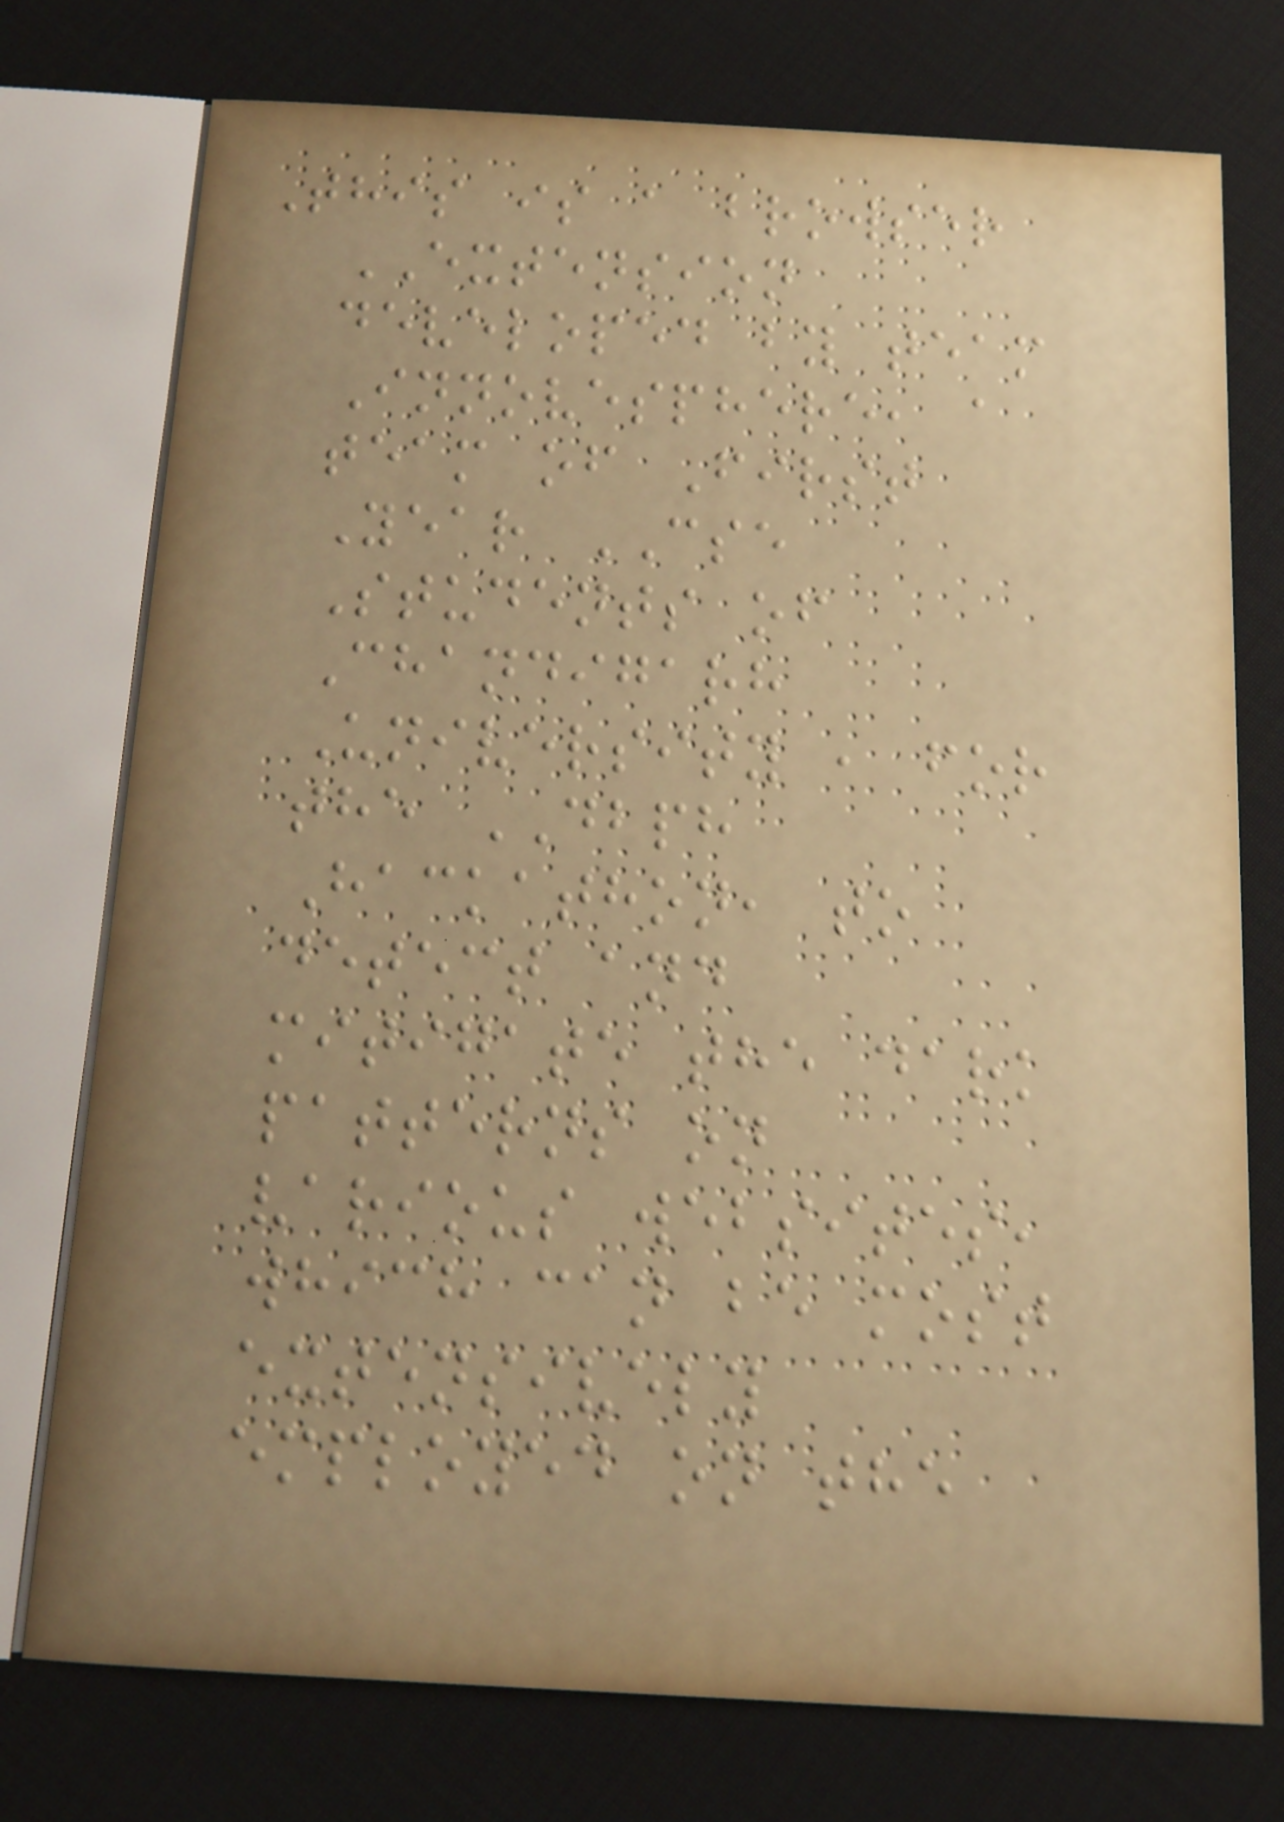This is a browser
EXTENSION
developed by team
Innovesphere, a
team of First
Year CSE
Students of
Chandigarh
University , for
the DBPH
Hackathon, to
detect and
mitigate the dark
patterns on
various websites,
which can be most
extensively
employed on the
